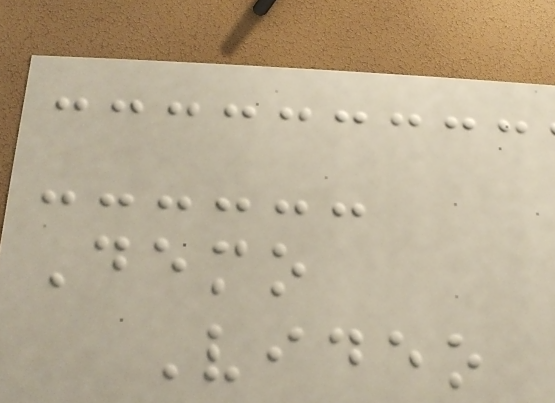Demo
Video
